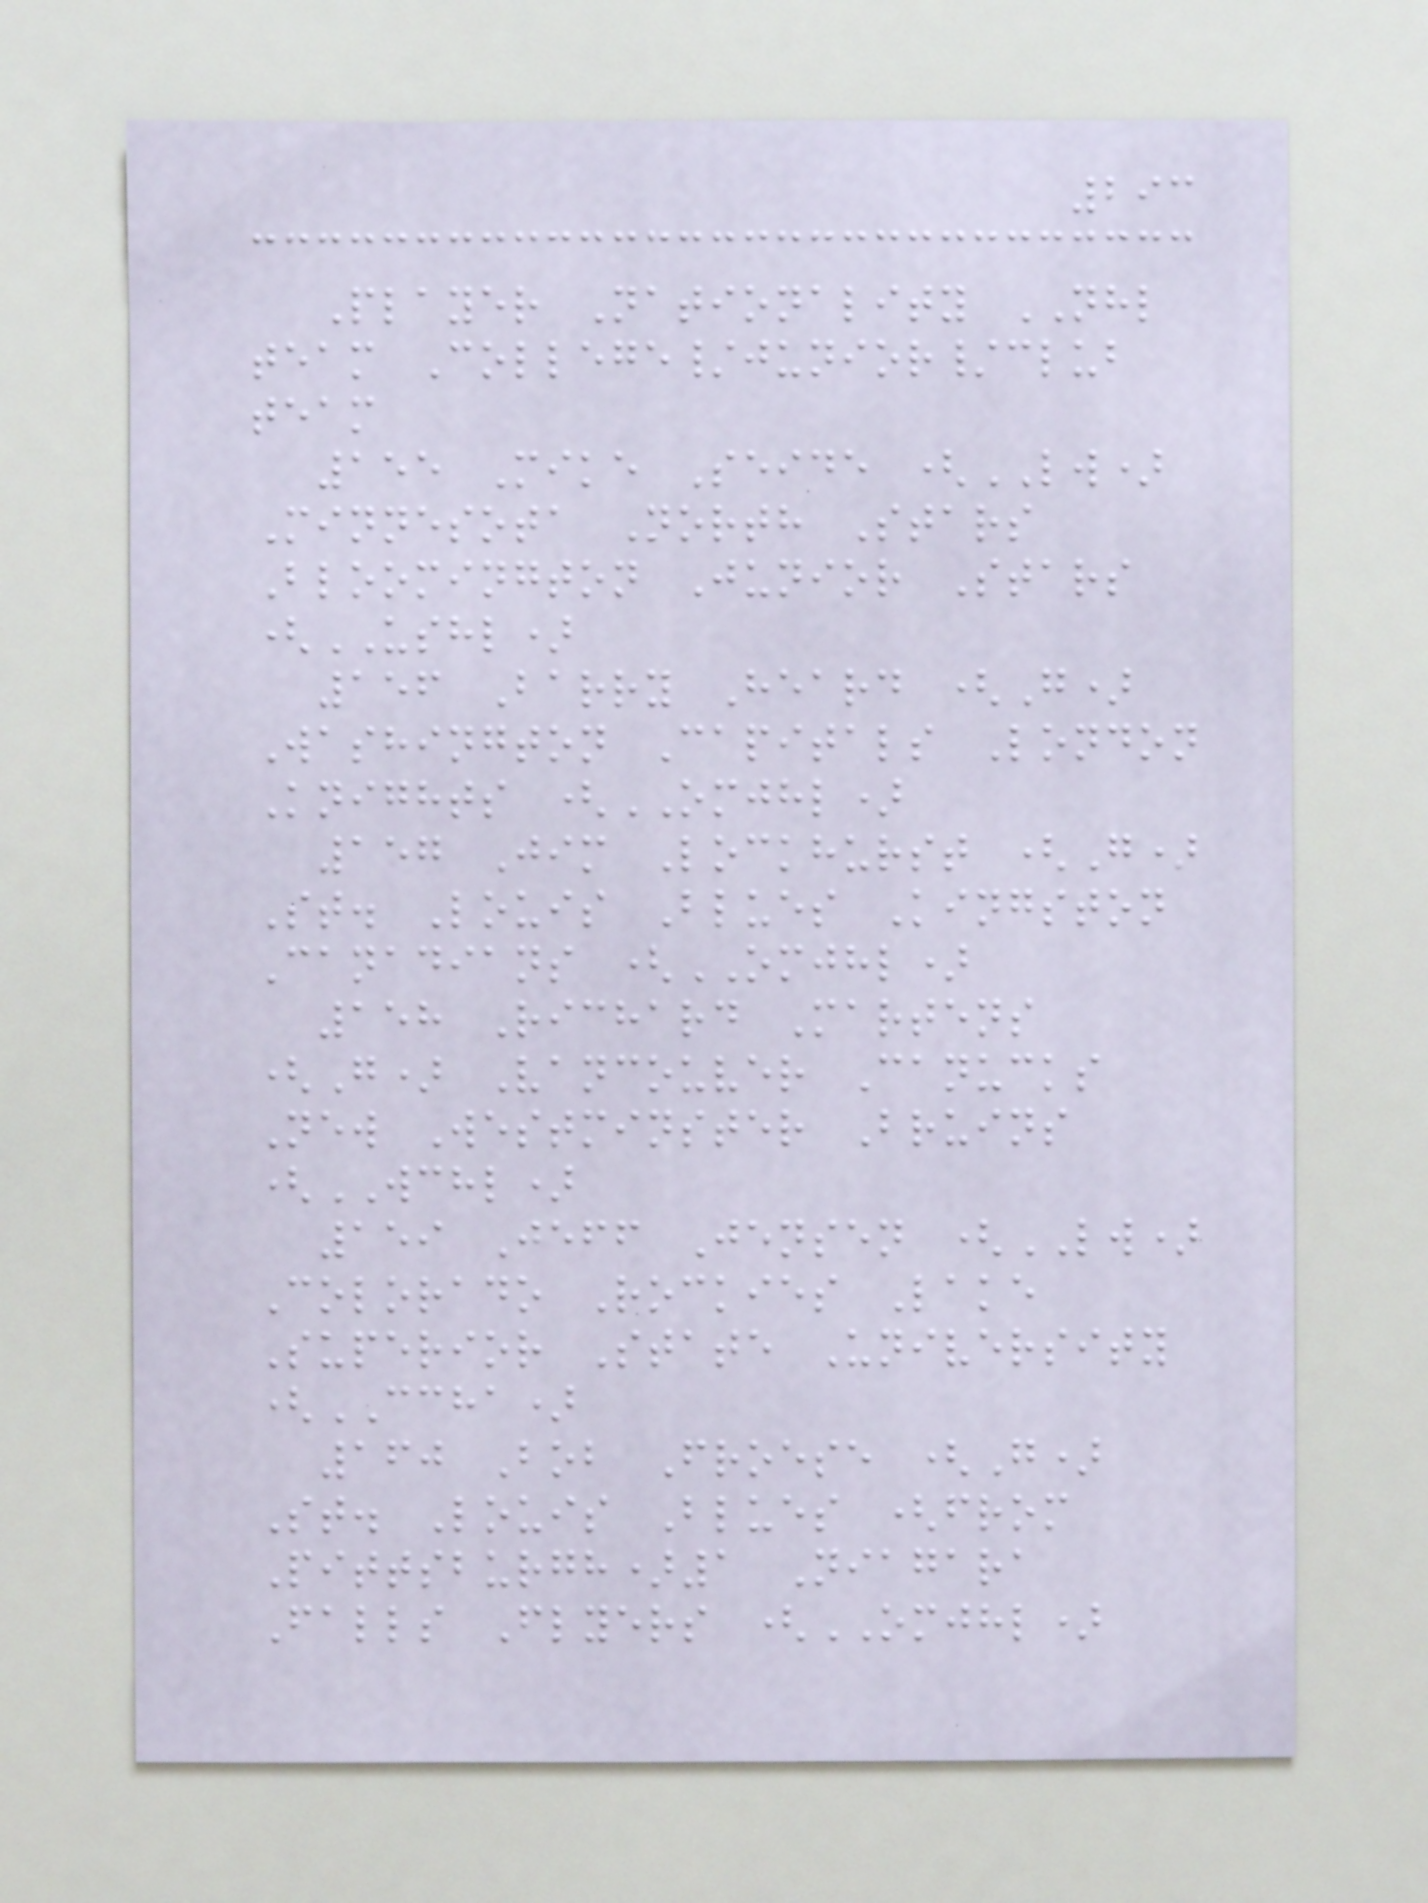293
Player Nationality NHL
team College/junior/club
team
155 Mike Seide (LW)
Minnesota North Stars
Bloomington Junior Stars
(USHL)
156 Barry Heard (G)
Washington Capitals London
Knights (OMJHL)
157 Jim Lockhurst (G)
St. Louis Blues Kingston
Canadians (OMJHL)
158 Richard Martens
(G) Vancouver Canucks
New Westminster Bruins
(WCHL)
159 Jeff Jensen (LW)
Colorado Rockies Lake
Superior State University
(CCHA)
160 Bob Froese (G)
St. Louis Blues (from
Pittsburgh)1 Niagara
Falls Flyers (OMJHL)
